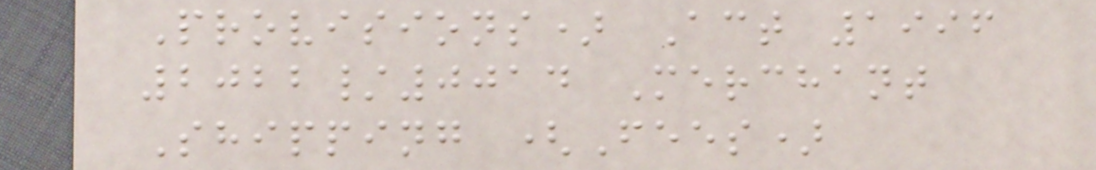Provisions) Act 1996
2022/0014 Merchant
Shipping (Fees)
